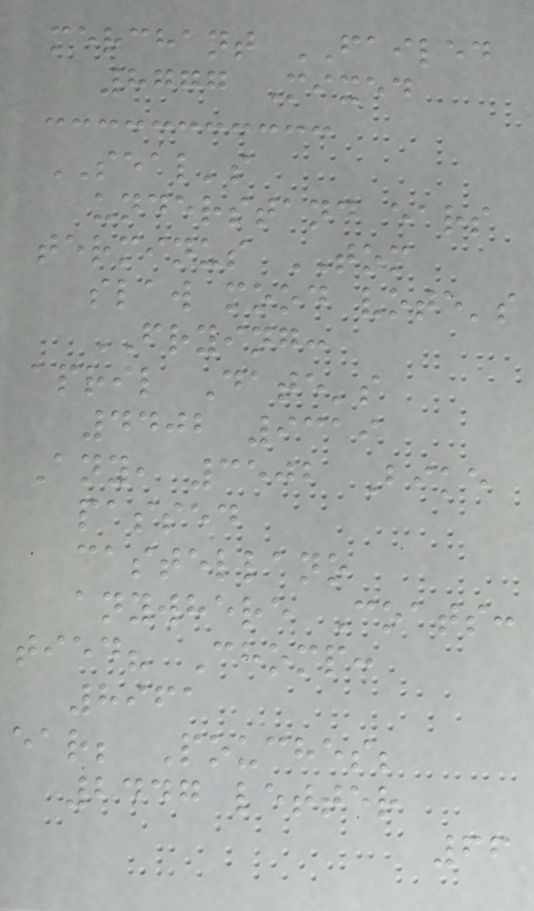merchant FAILED
8777 Mixed
SEAL's
understand ears
terminus TOM
slaw mood vote's
FRYING:
april Date's
4402 9319
Any, 3502 Bike
passed
castellano
anywhere Coats:
tied? Chomp:
8961
ear; Pouches;
2447 letter
66
